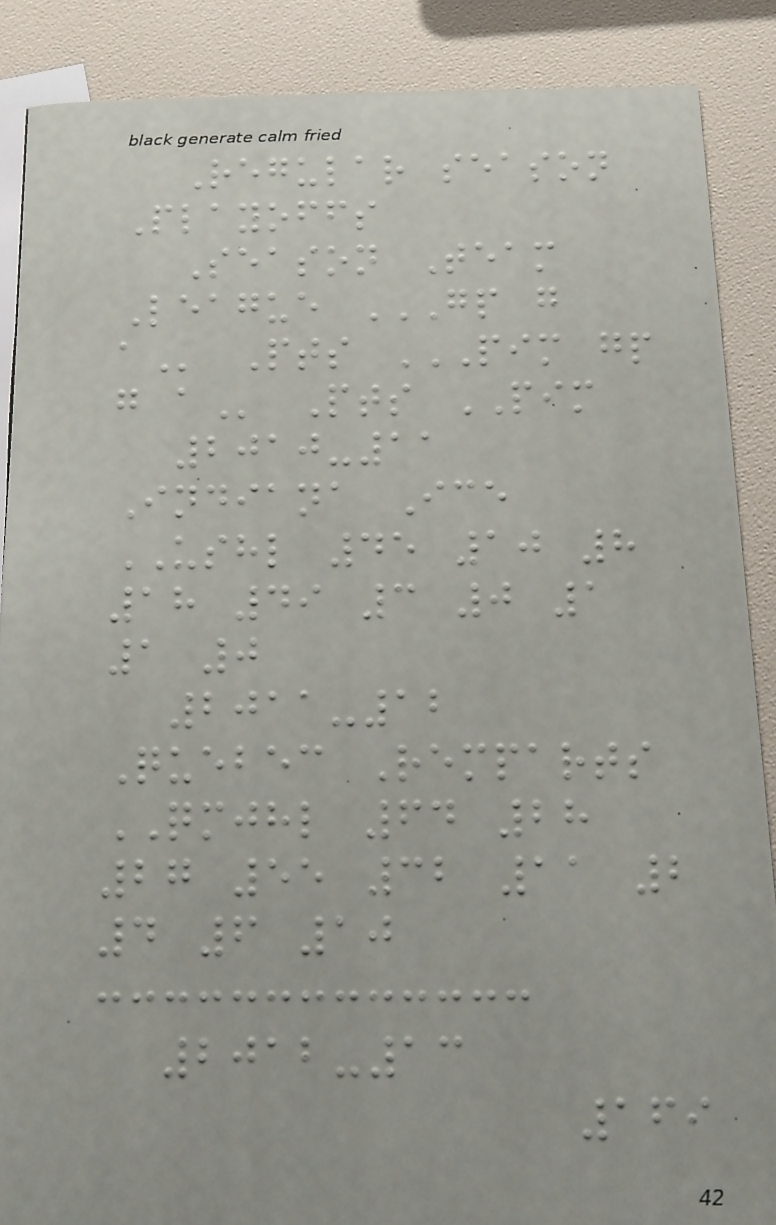Regular season
Playoffs
Season Team
League GP G
A Pts PIM GP
G A Pts PIM
2010-11
Indiana Ice
USHL 45 10 8
18 49 3 0 1
1 0
2011-12
Quebec Remparts
QMJHL 64 28
27 55 32 11 2
4 6 10
2012-13
169
